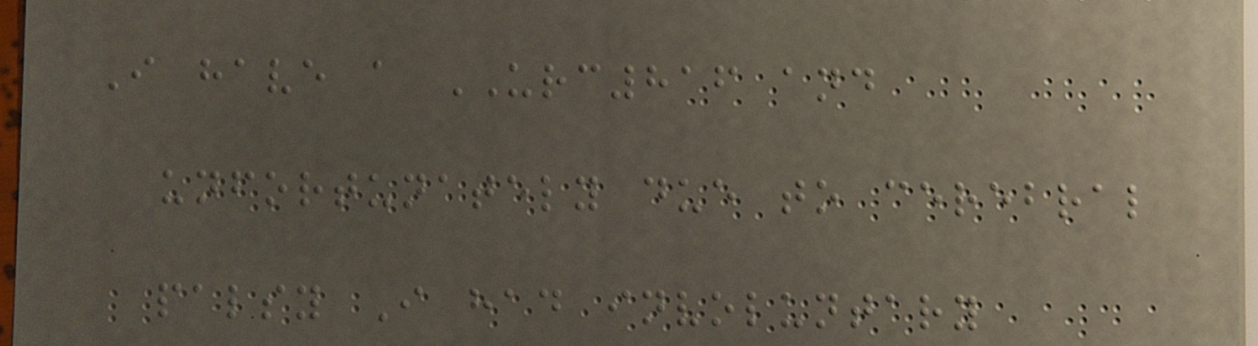I have a URC816 and
unfortunately due to cerebral
palsy I had involuntary
